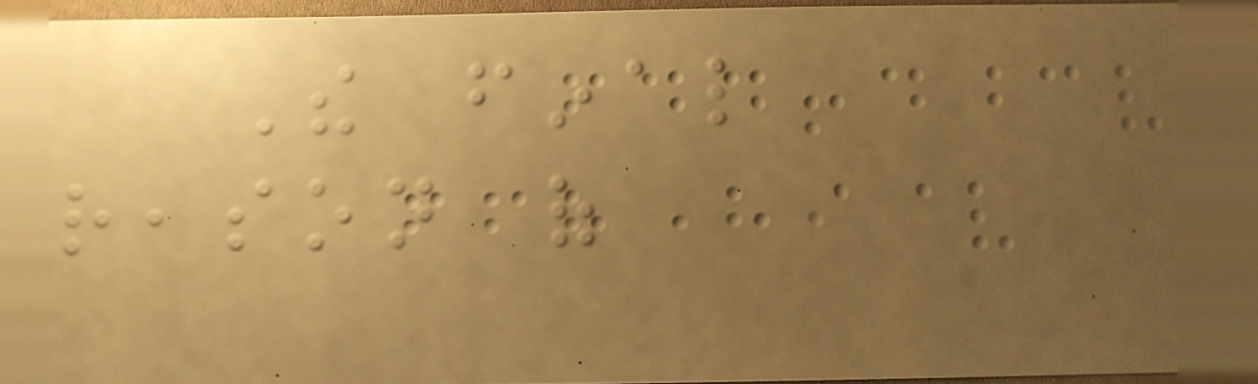The final
reason of
